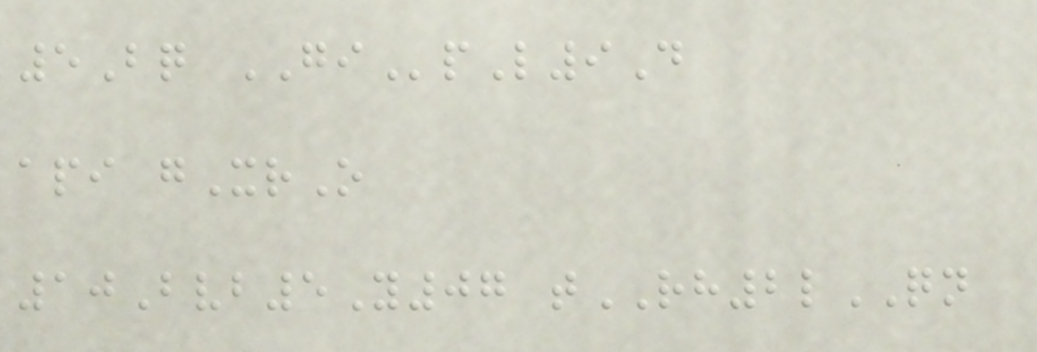5Bq GIpL9D
api gXrO
10Bvb5Y07 tRH2lQN
